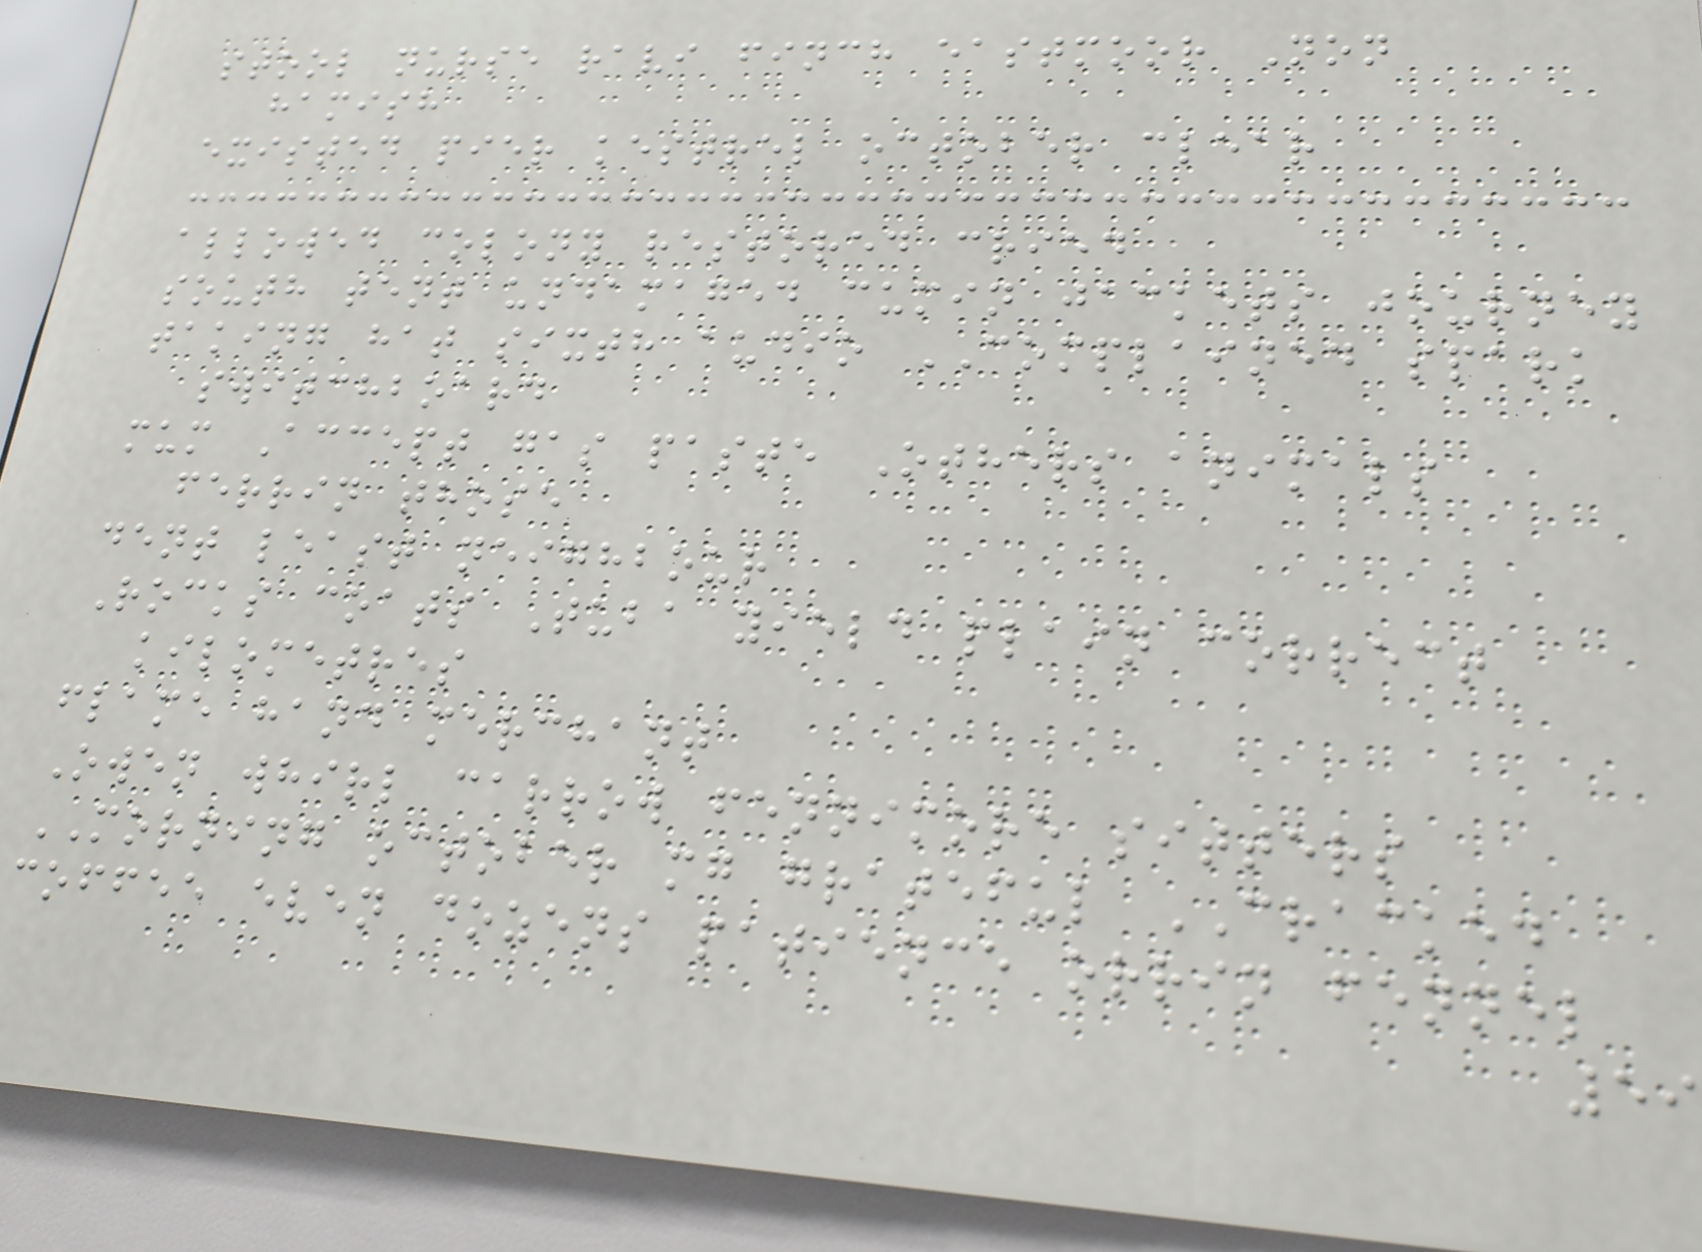stool nurse ravi finch eastmoor Non
hamish
existed pier kestrel october clear
allowed colony restored cried
south tent undamaged cumin jackets journey
taking hat sixth audio COMPLAINED spark
switchboard
mum Accept gas paste Others animals
ferrin those
dent least neighbour
Rocks coats Tuba yield plain correct
kilometres
flame hand merchant
Owen whirl carrow fennimore sitters
MORNING october mg grateful CRACKED
coffee even dozens patience orrin fennel
59
